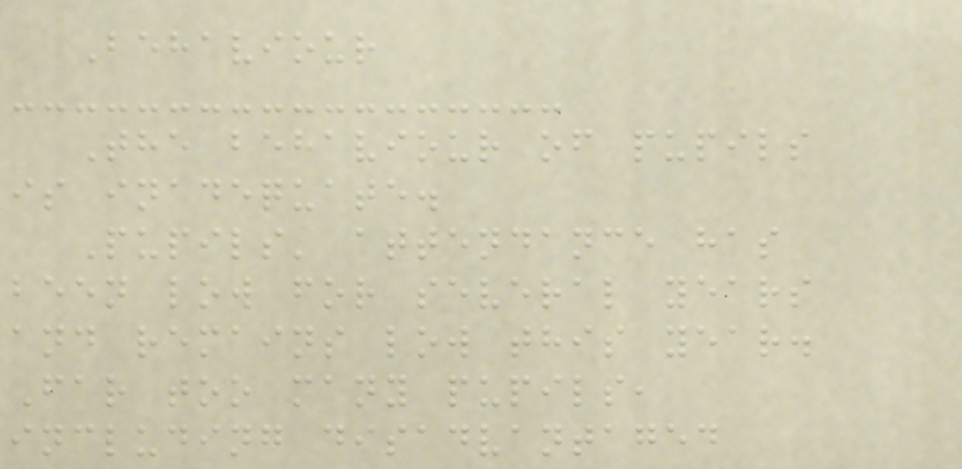Behaviour
The behaviour of pupils
is inadequate.
Pupils' attendance has
been low for several years
and remains low this year.
Far too many pupils,
including disadvantaged
